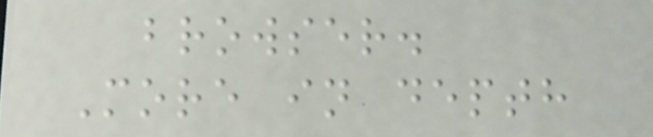browser.
More in depth
